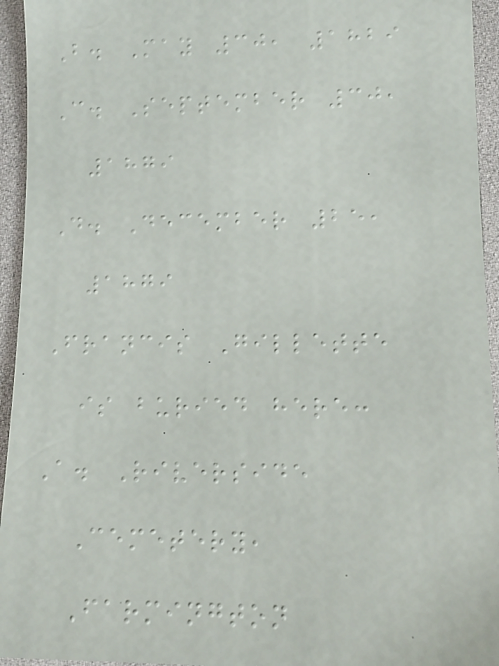B. May 30, 1829
C. September 30,
1879
D. December 25,
1879
Francis Gillette
is buried here:
A. Riverside
Cemetery,
Farmington
